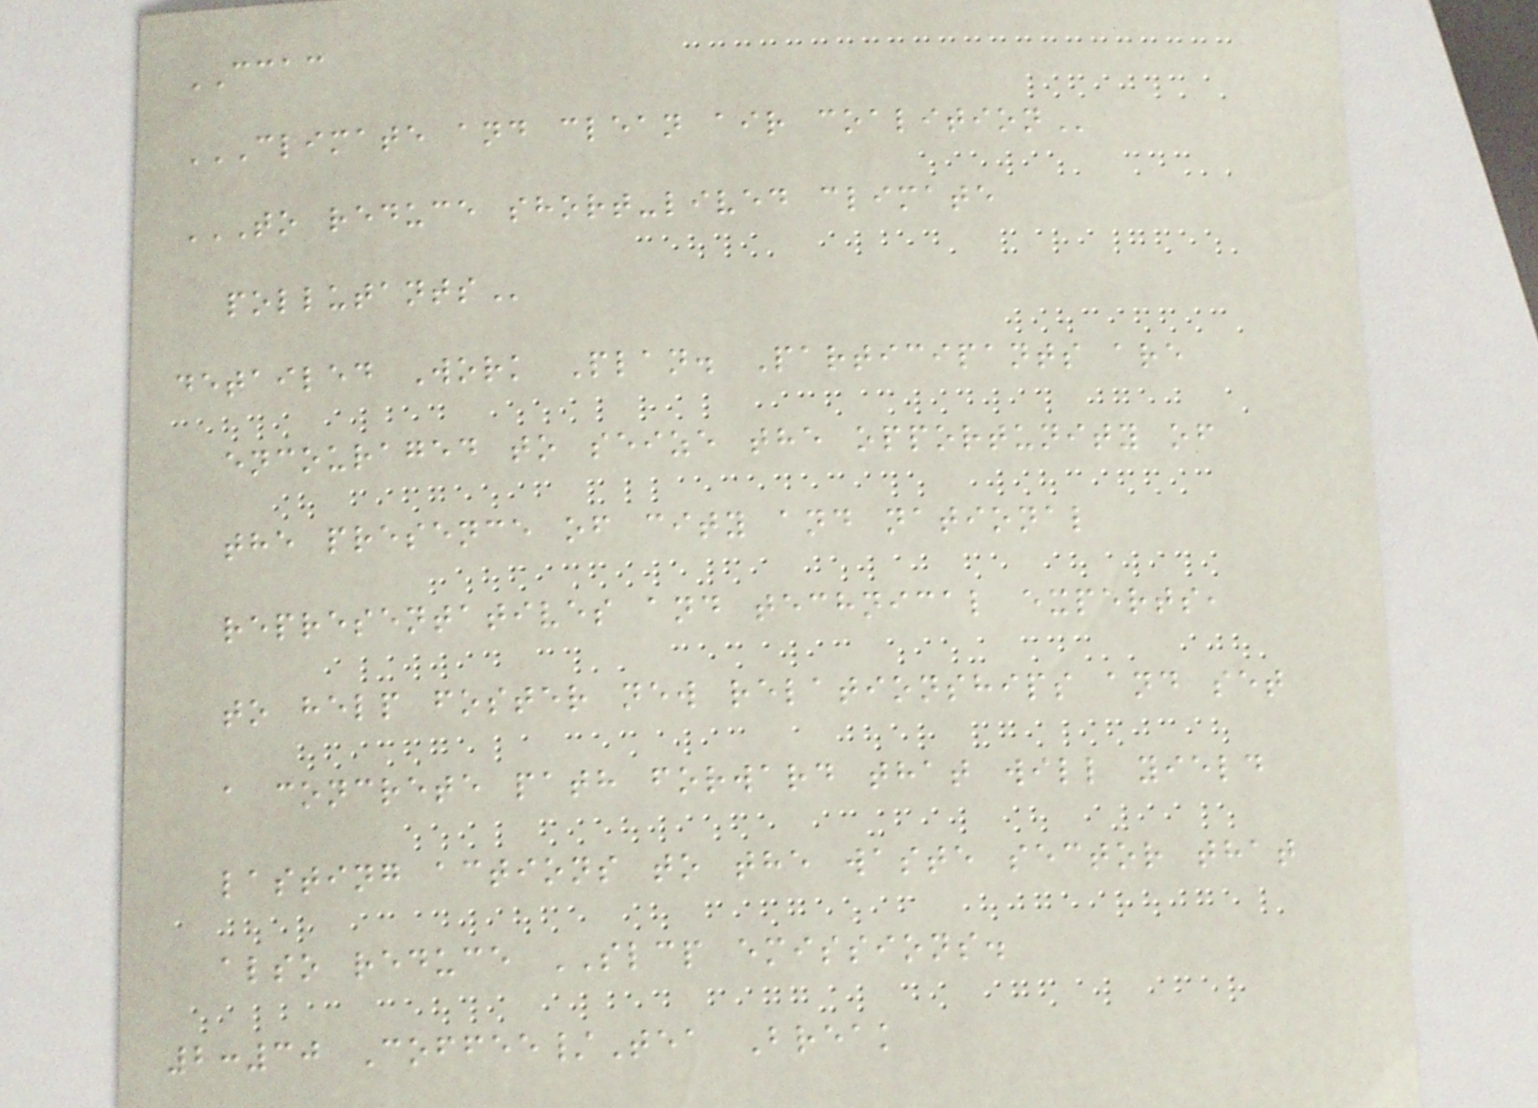CCAC
CLIMATE AND CLEAN AIR COALITION
TO REDUCE SHORT-LIVED CLIMATE
POLLUTANTS
detailed Work Plan. Participants are
encouraged to seize the opportunity of
the presence of city and national
representatives and technical experts,
to help foster new relationships and set
a concrete path forward that will yield
lasting actions to the waste sector that
also reduce SLCP emissions.
2:30 Coffee/Tea Break
